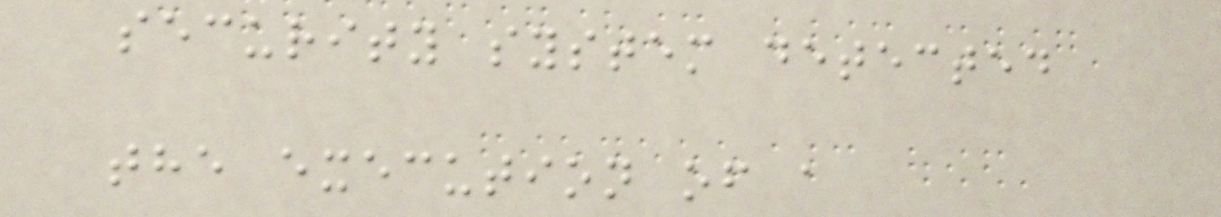security system detected
the execution of a
